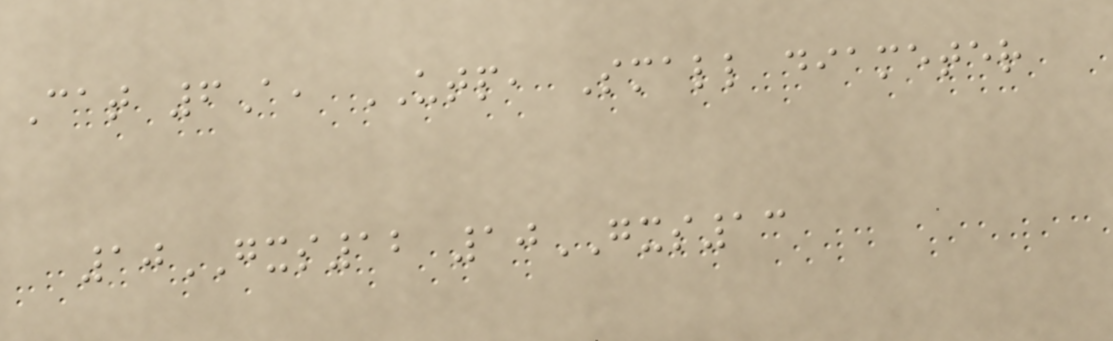Cat 6A, UTP, Small diameter
10GXS12 10GXS13
